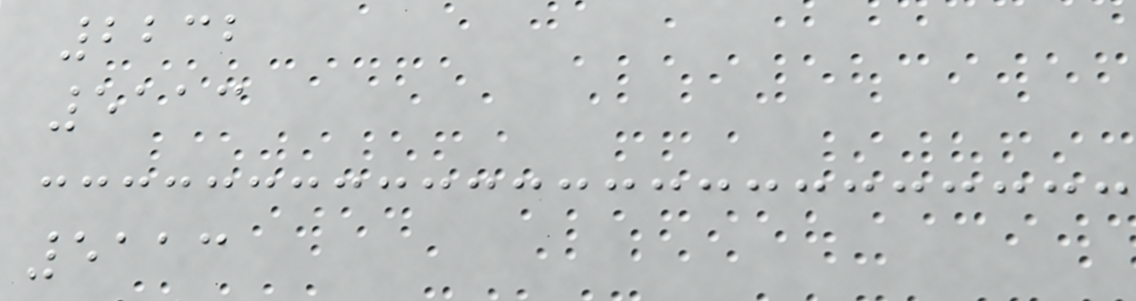2232
5113
5113
